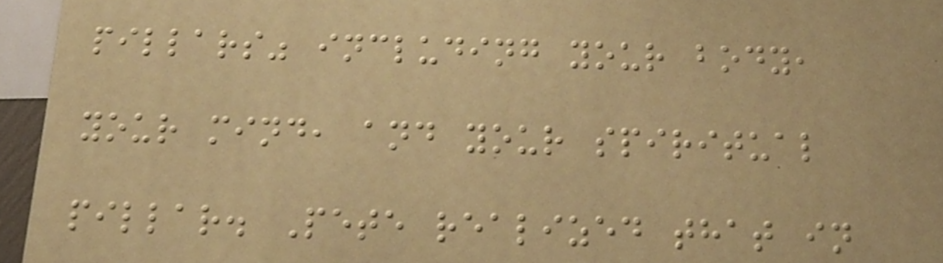pillars" including your body,
your mind, and your spiritual
pillar. Pete realized that in
